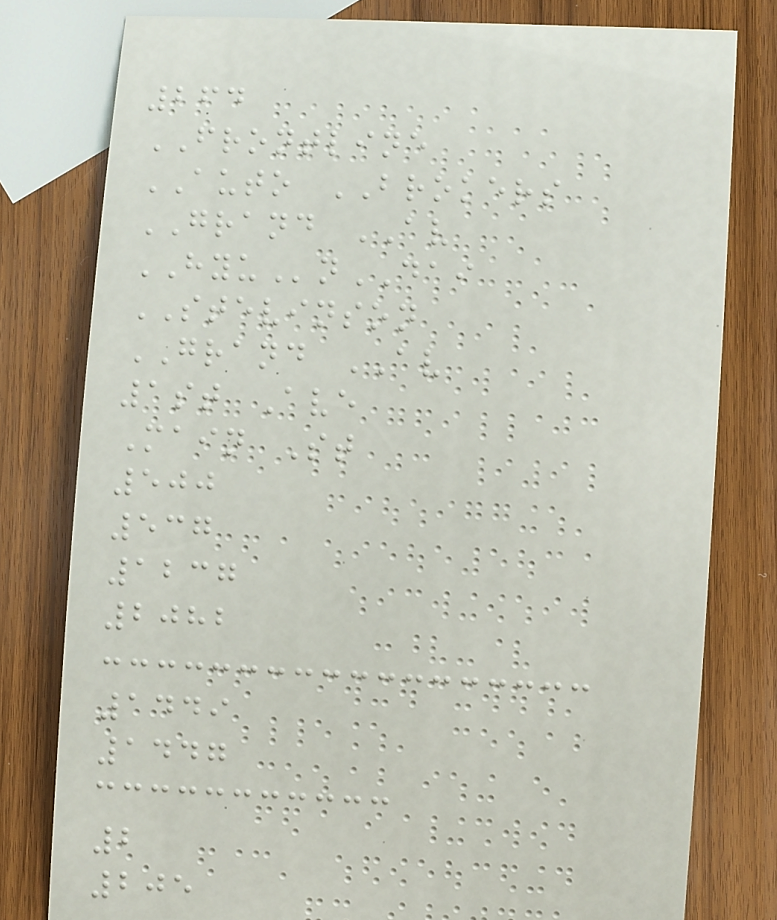264
FRONTLINE
AUTO BROKERS
GRAND AV
HYUnDAI
STEVINSON
GRAND AV
1st Ave
Main St
500
537
1237
2082
1449
1447
2
205
